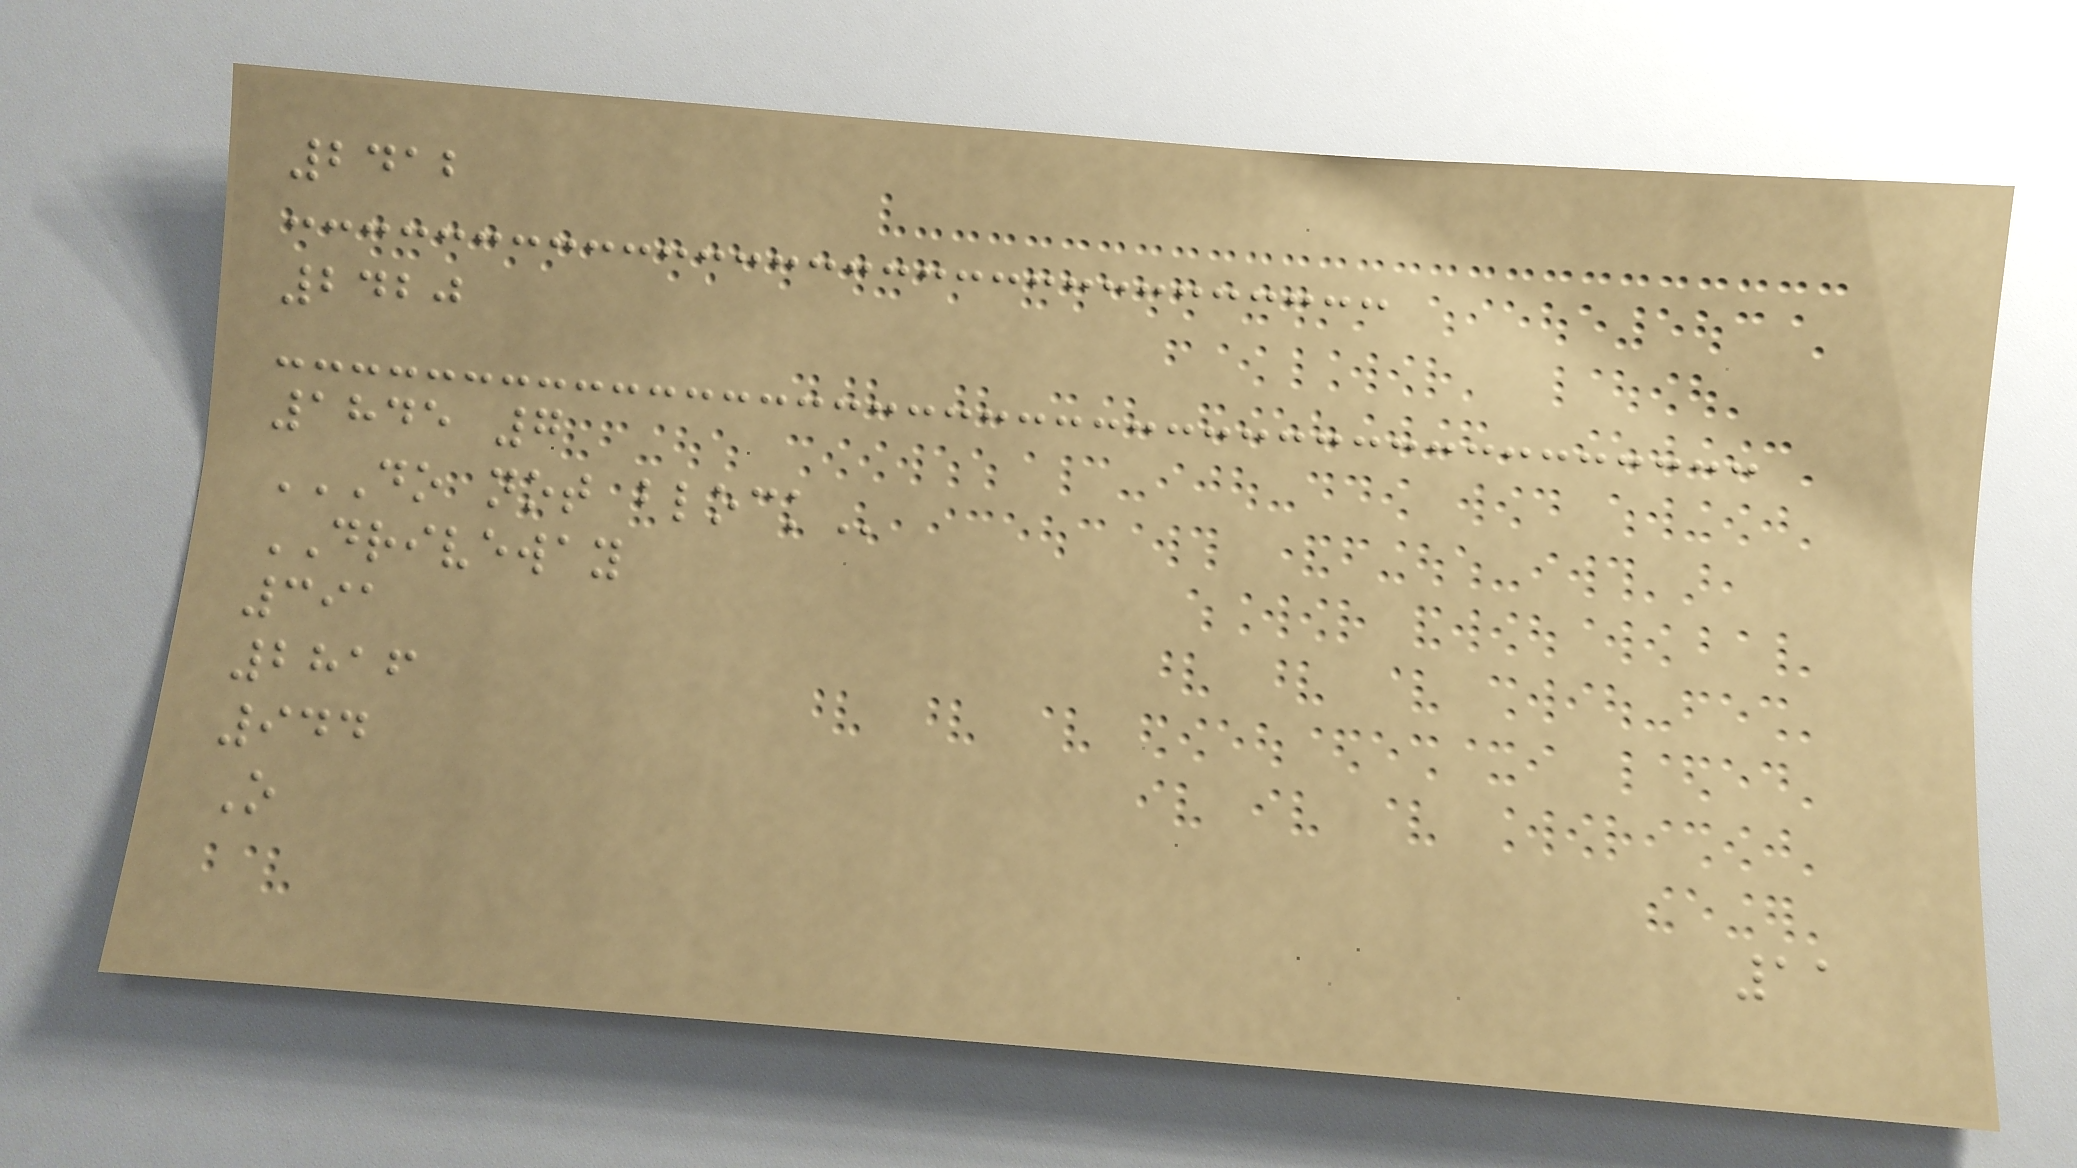2412
2420
1845 7
DO NOT BLOCK
DRIVEWAY
391
2816
944
O
11
